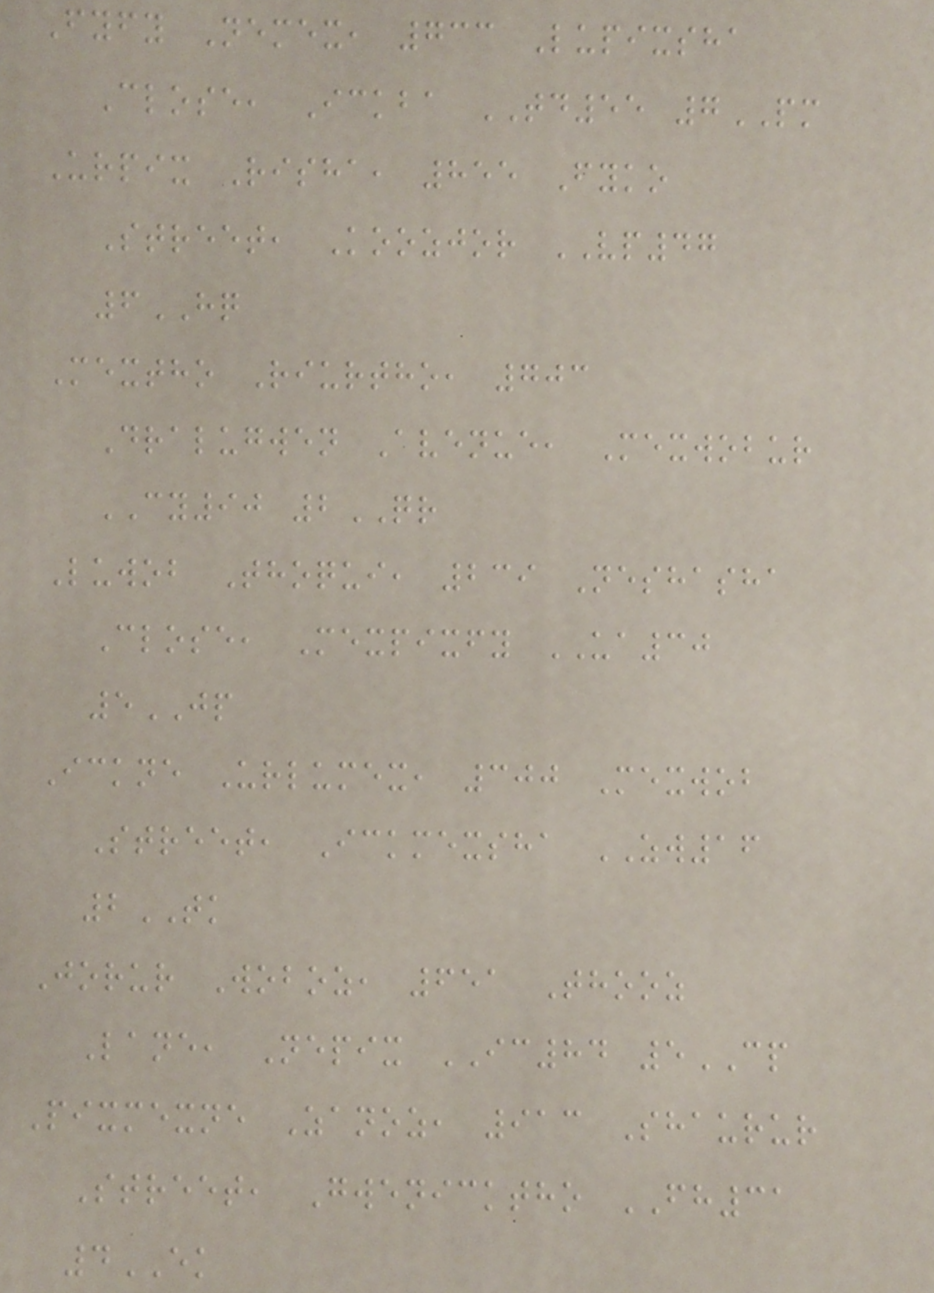Fyfy Nemex, 733 Lupixsha
Close, Ickba TD55 7PM
Urpix Risha, 855 Fyko
Street, Koozjor VP47
6HQ
Mextho Riurtho, 703
Dralugwen Avenue, Mexwobur
CY90 2QR
Luwob Thoqui, 239 Neshasha
Close, Mexpixfy UA30
5JP
Ickne Urlumex, 300 Mexwob
Street, Ickmexsha ZW16
2TK
Jorur Woboz, 651 Thooz
Lane, Nepix IC84 5CP
Pixmexne Zanoz, 913 Shaurur
Street, Gwenicktho FH31
4EK
